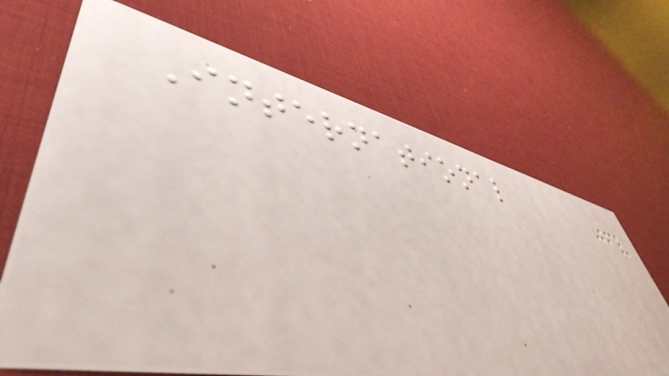International
